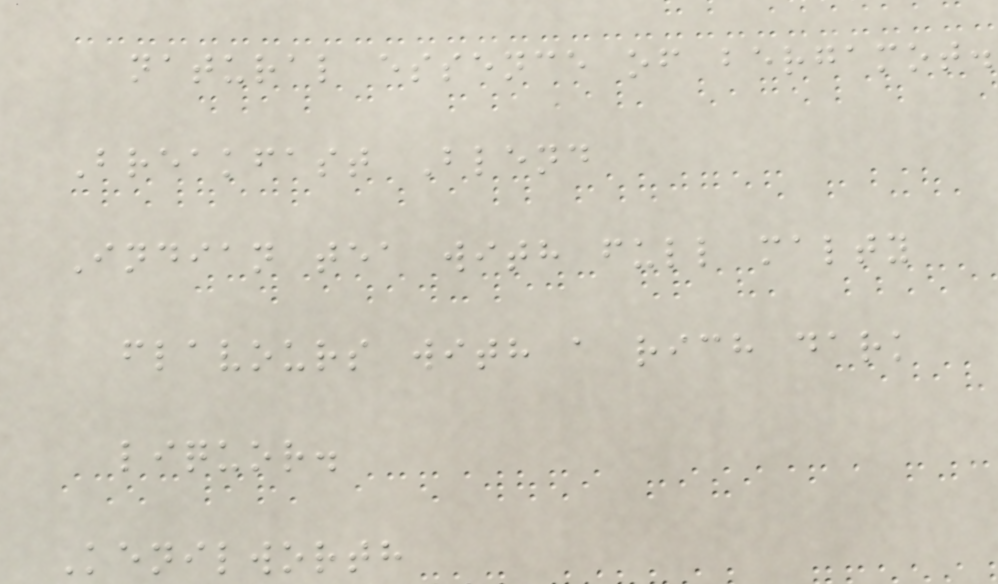natural essence of bergamot.
Breakfast Blend
Indian tea with full malty
flavours with a rich dark
liquor.
Kenilworth
